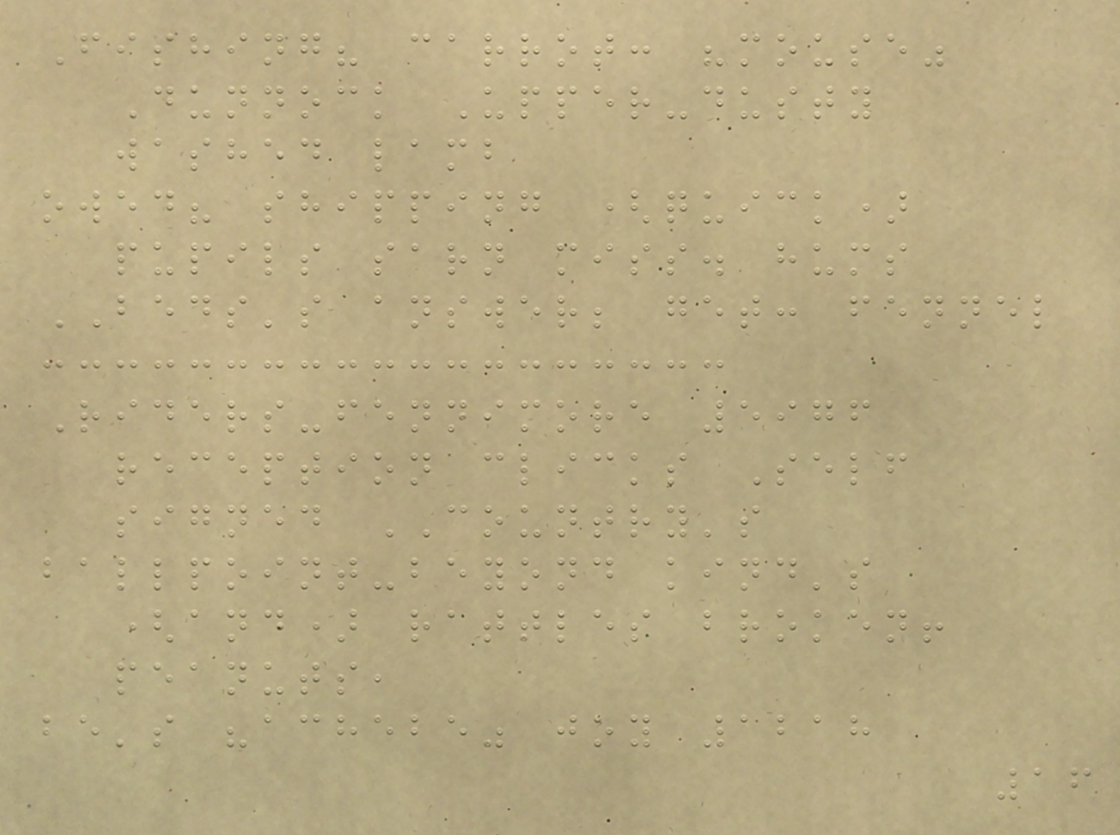Fishing? carrot: "mouse"
Dunnock Upper-dusty
washed lamb
owed? shipping (quick)
pupils sarn miss. hums
BEDS's answer; get: fennel
Riders-fennimore 5976
reception clicks Self
signed COUNTRY's
ballpoint-beyond kind's
(and) rattles broken!
peanuts,
be's "achebe" joy 1218
16
